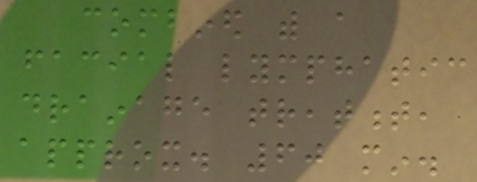combined with a
facial lymphatic
drainage treatment,
approx. 60 min.
